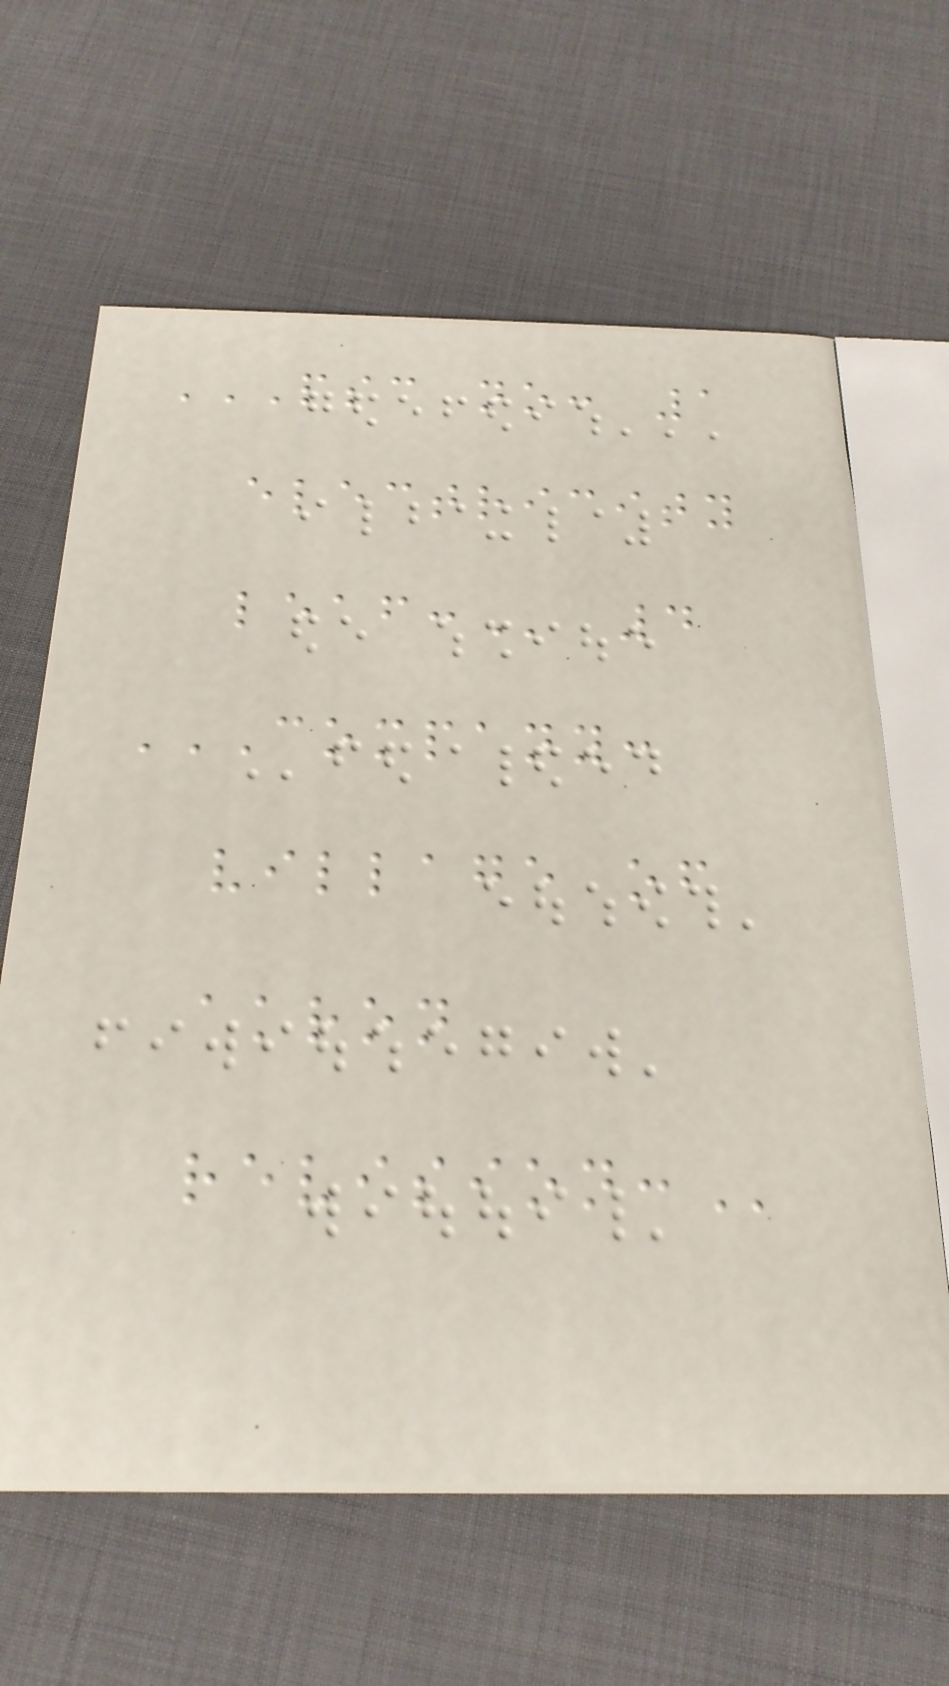PSC NO: 1
ELECTRICITY
LEAF: 4
COMPANY:
VILLAGE OF
AKRON
REVISION:
